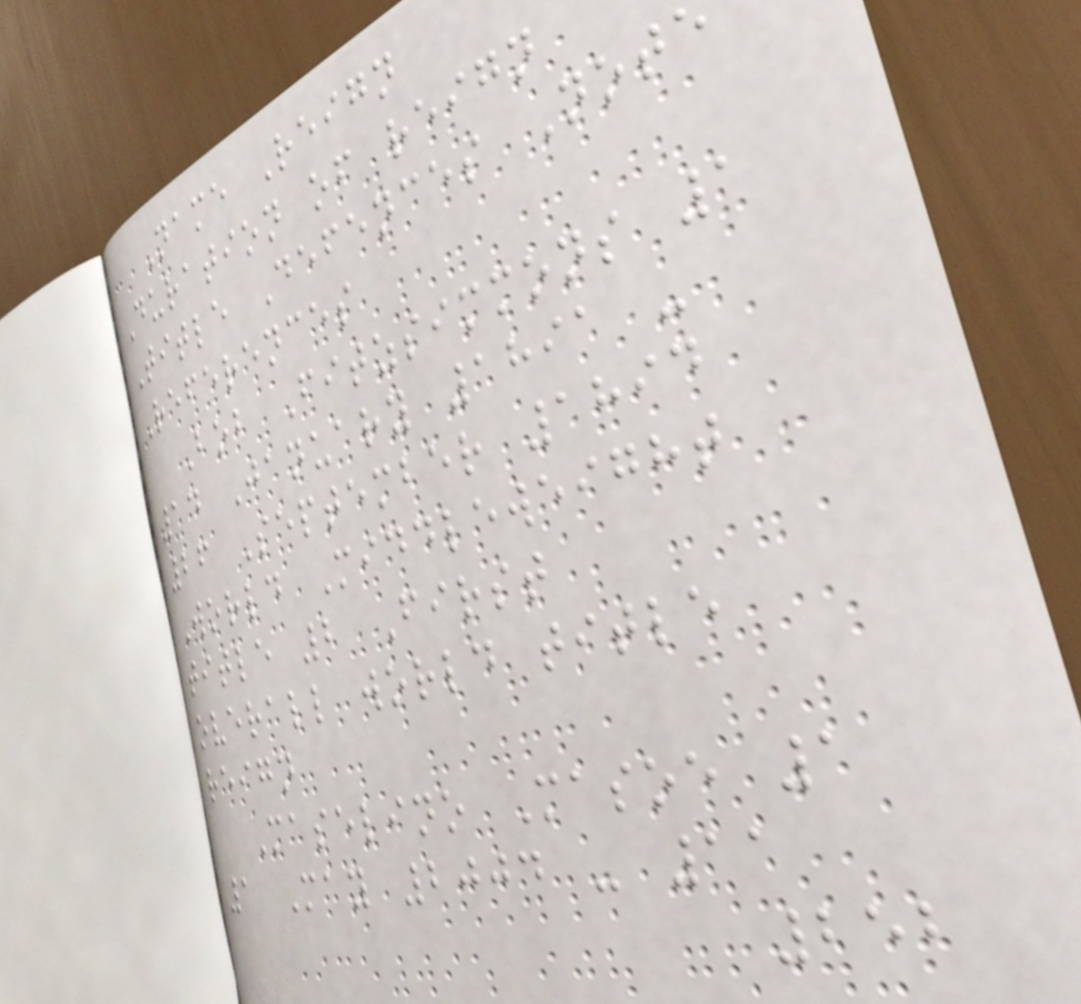Name Reign
Duration of reign
Title Defences Note
References
Bob Fitzsimmons 1
14 January 1891 -
26 September 1894
World Middleweight
title 2 First
overall world title
reign
Maselino Masoe 1
1 May 2004 - 11
252
